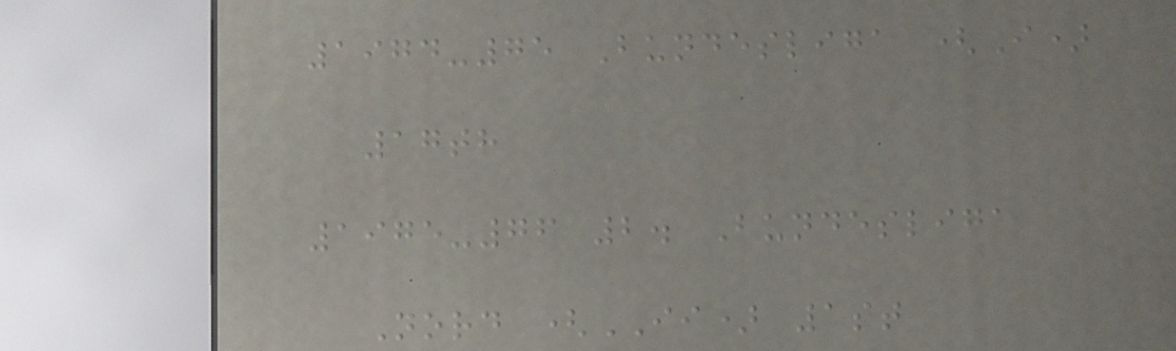1974-75 Bundesliga (I)
17th
1975-76 2. Bundesliga
Nord (II) 1st
